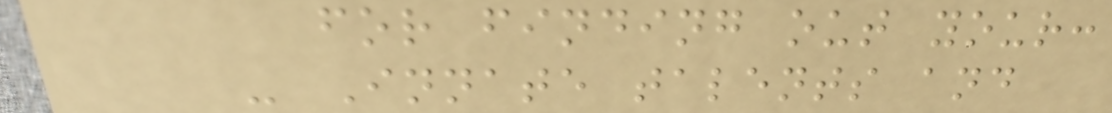for finding out your:
- Innate talents and
